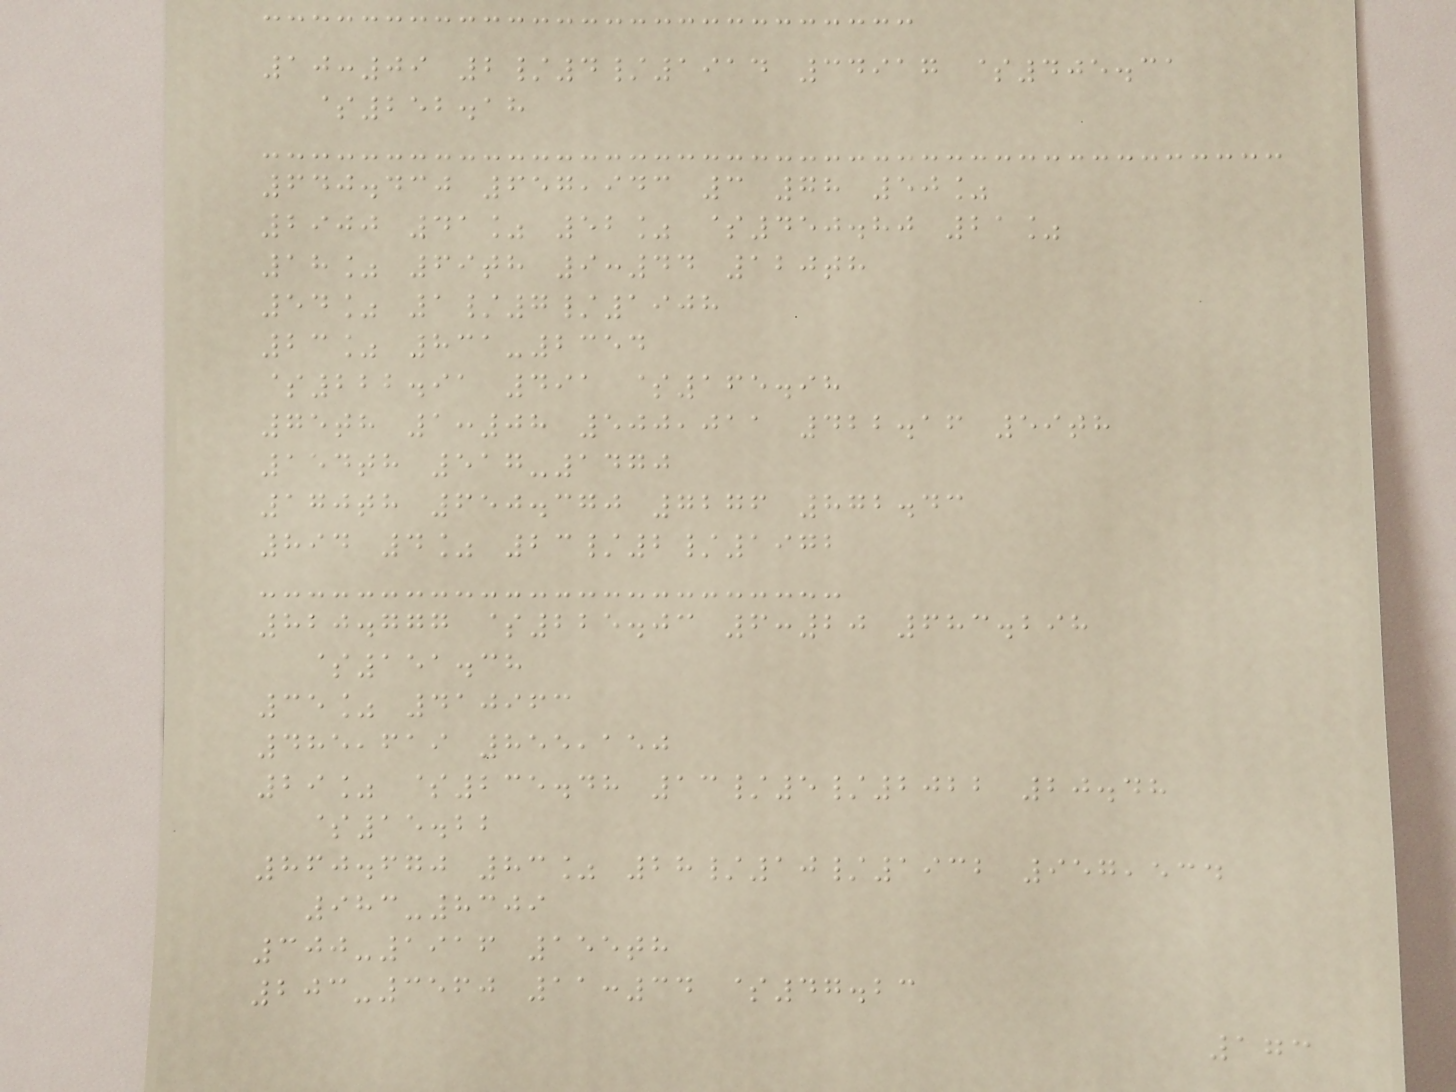10:09 2/4/1914 34917 $405.31
$252.18
640.430 657,943 3 78 50%
2900 41% 52% $450.80 21%
18% 69th 9:44 120th
54% 1/7/1908
23% 831-2354
$222.91 491 $165.98
75th 1:08 500,011 422.16 59th
154th 517-1470
170th 650.370 7276 872.43
894 4% 23/2/1972
820.777 $225.03 6:20 683.298
$151.38
35% 410963
485,619 855,150
29% $235.48 13/5/2022 20.48
$15.22
860.670 83% 28/10/1932 957,534
983-8309
300-1916 155th
203-3560 11:34 $47.23
173
